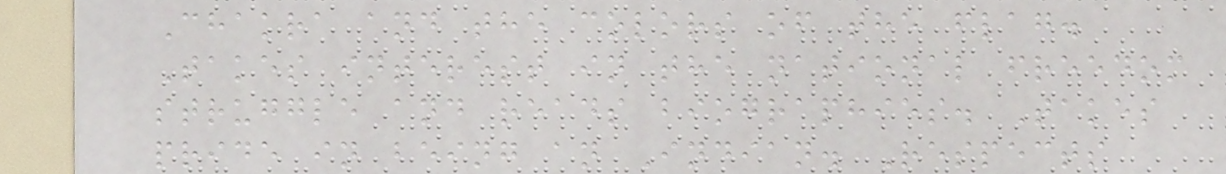Chakra and the colors of the flag.
Takes interest in the national freedom
struggle and reads biographies. Takes
pride in being an Indian. Respects
